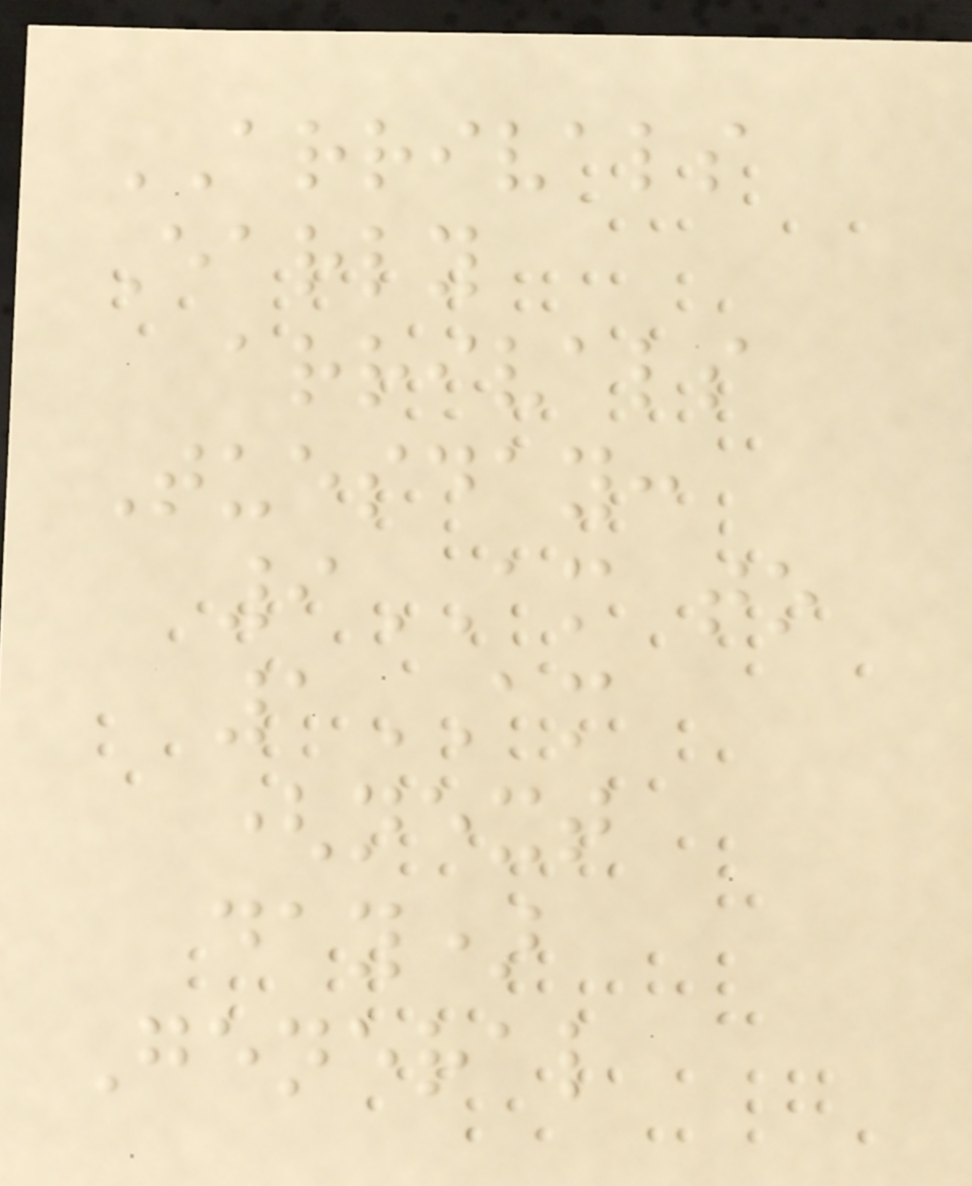ARRIVALS
Early
arrivals
Tuesday:
9AM to
1AM
(next
day)
General
